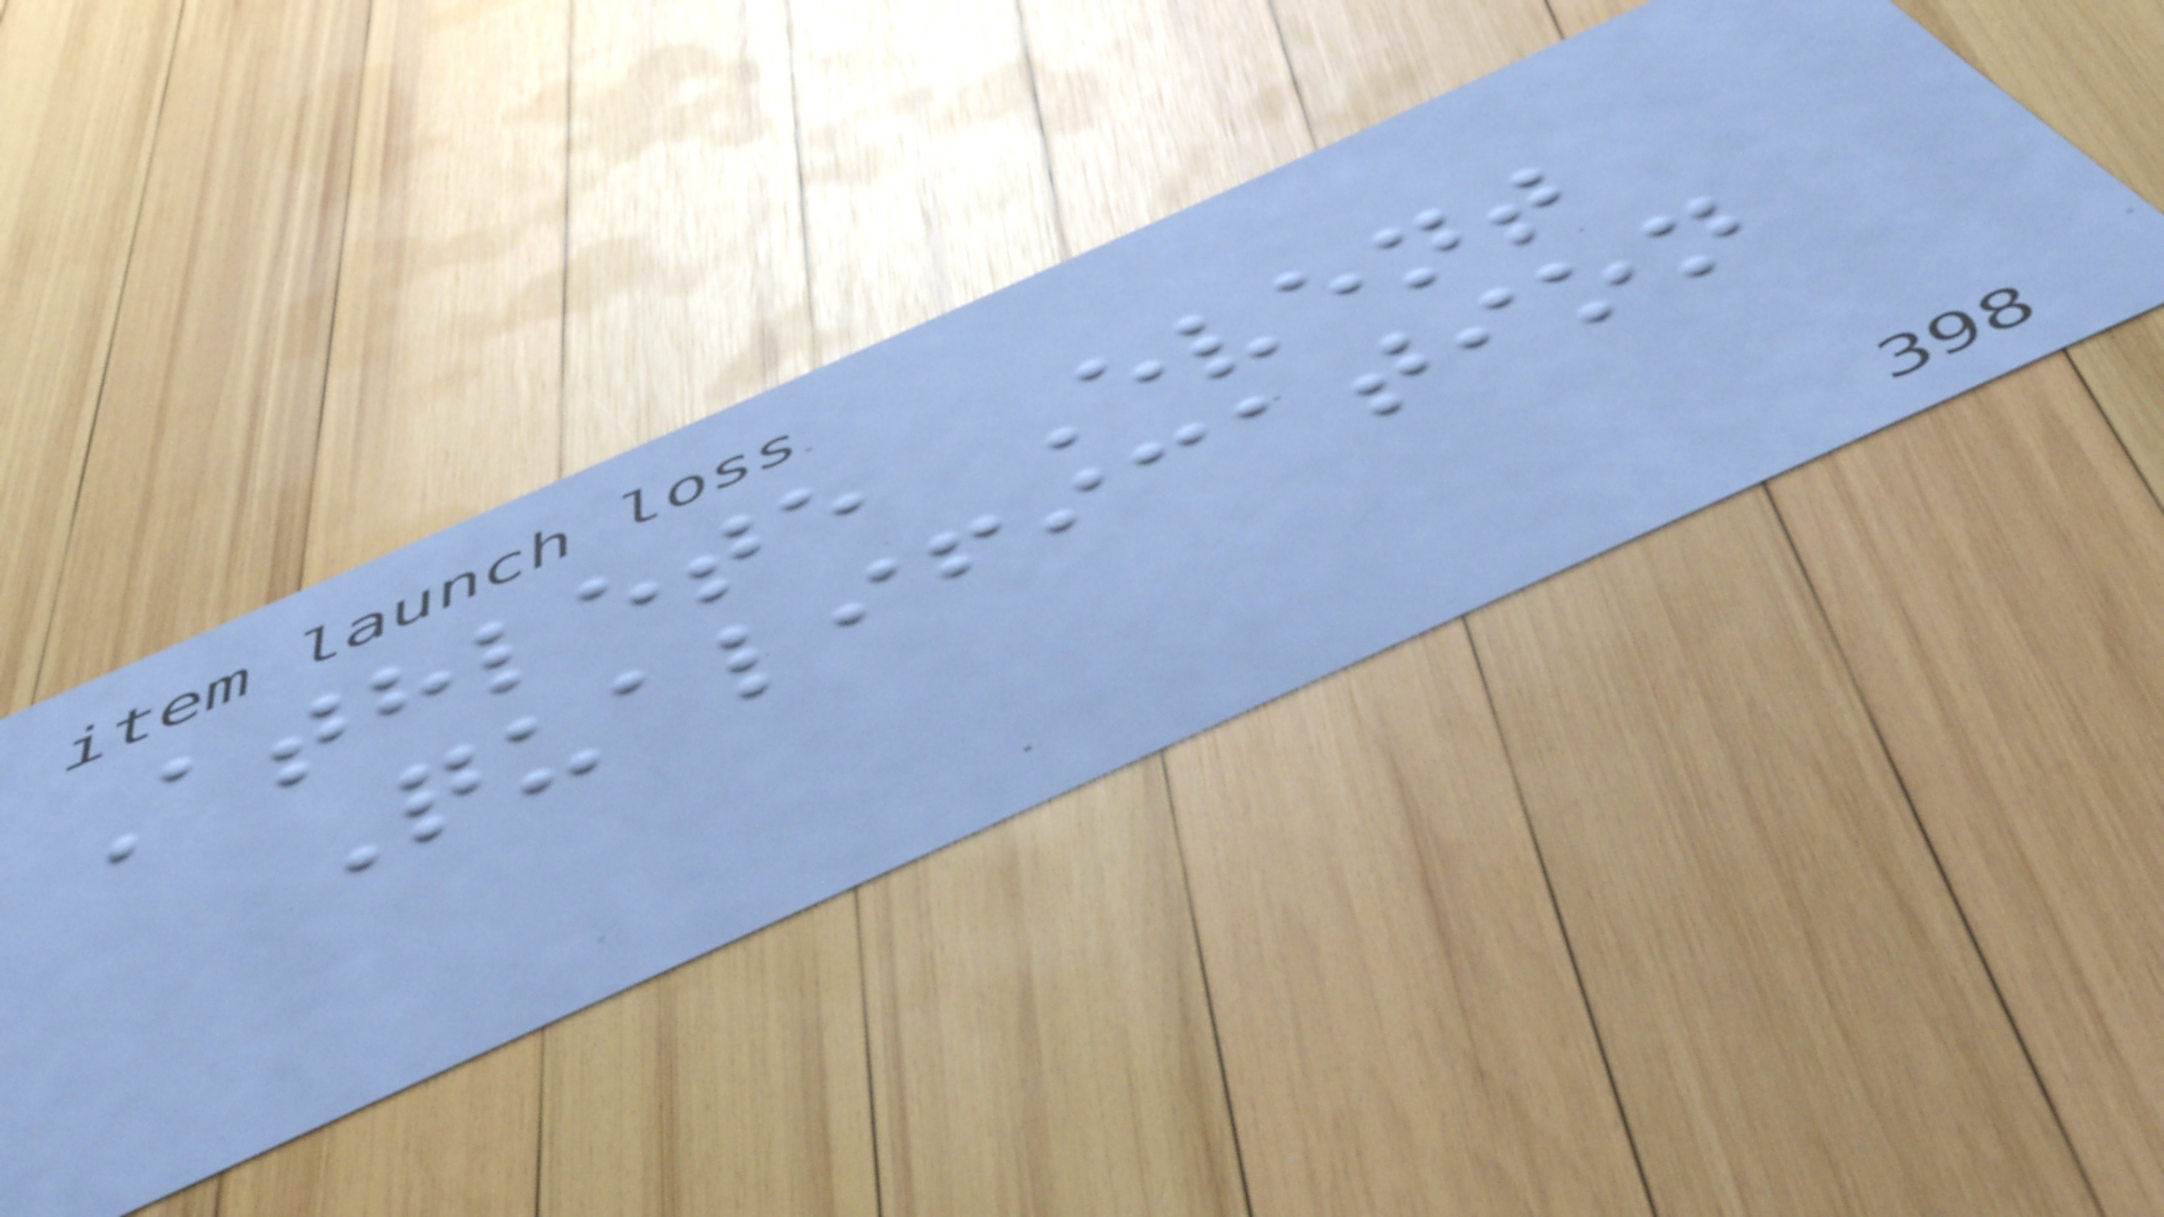Athlete Event
Qualification
